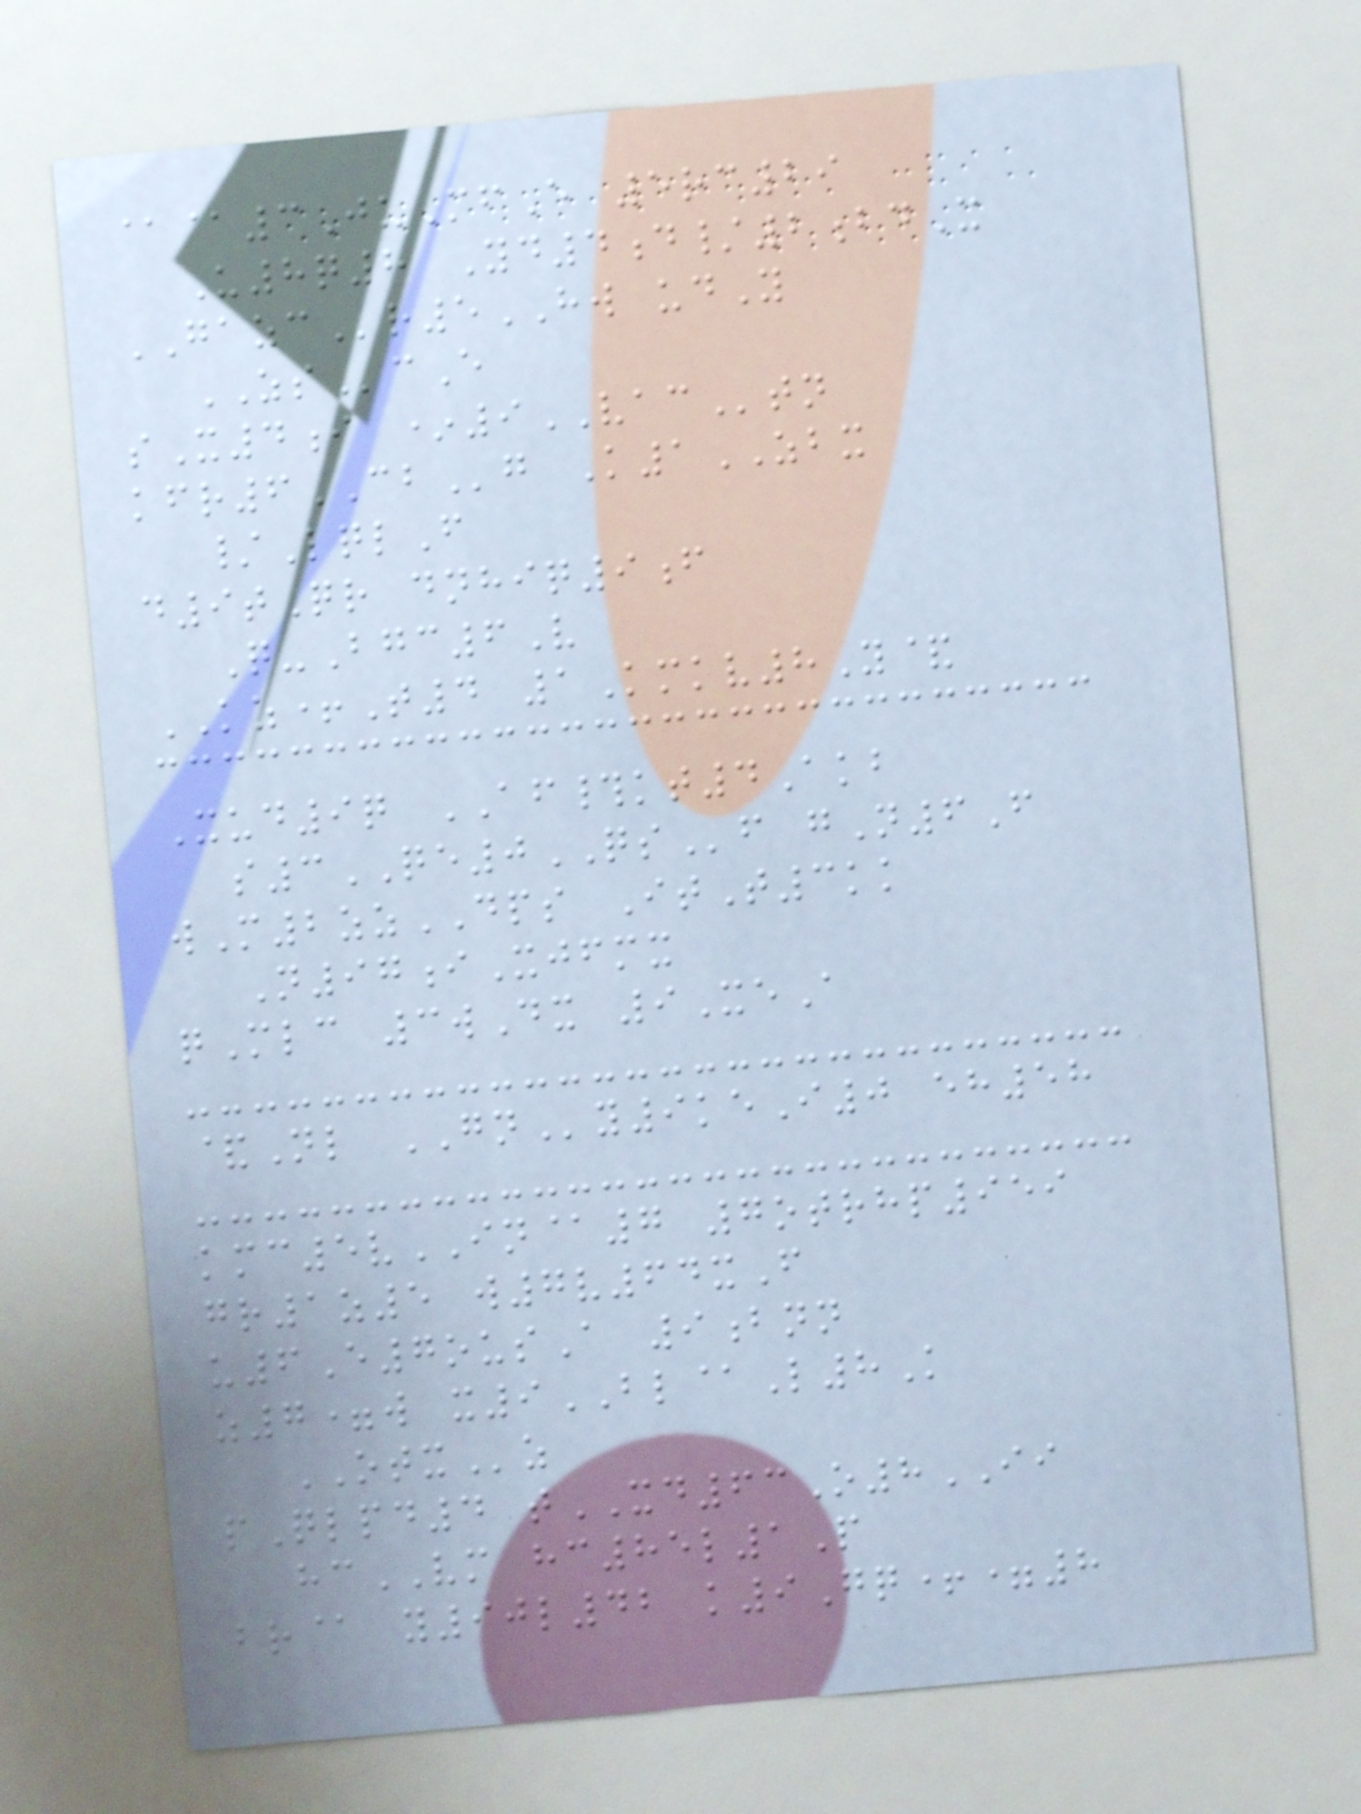@@3JuMfE 5rc29
U8q8 Yd4d/2bdX
GAZCr5HW udY
ZScE
sX4i *9VACtn
kfr6CBg K1ZBX
/LqlF
d9tQr dnhiq9f
Q-Bgc6V
KZ+T4 1Kmkv8Y&
Xud9q AF#kt4Akb
s3QE0QSf gN6F
wM2zzDPS ItT3kk
N97iXjfmx
qMlc 3wDx 9XeA
&Nl GNy9keI0 eh58
kmc5vIN@7 7otrhp959
gr1z5 w7v64xF
u6E7ousA 9bnn
z7=w x9BL@L8K
OTXz
pQlpd4 tXD63O8II
hcVM hc85l1P
br@ y90l42 k9Gq+=8
